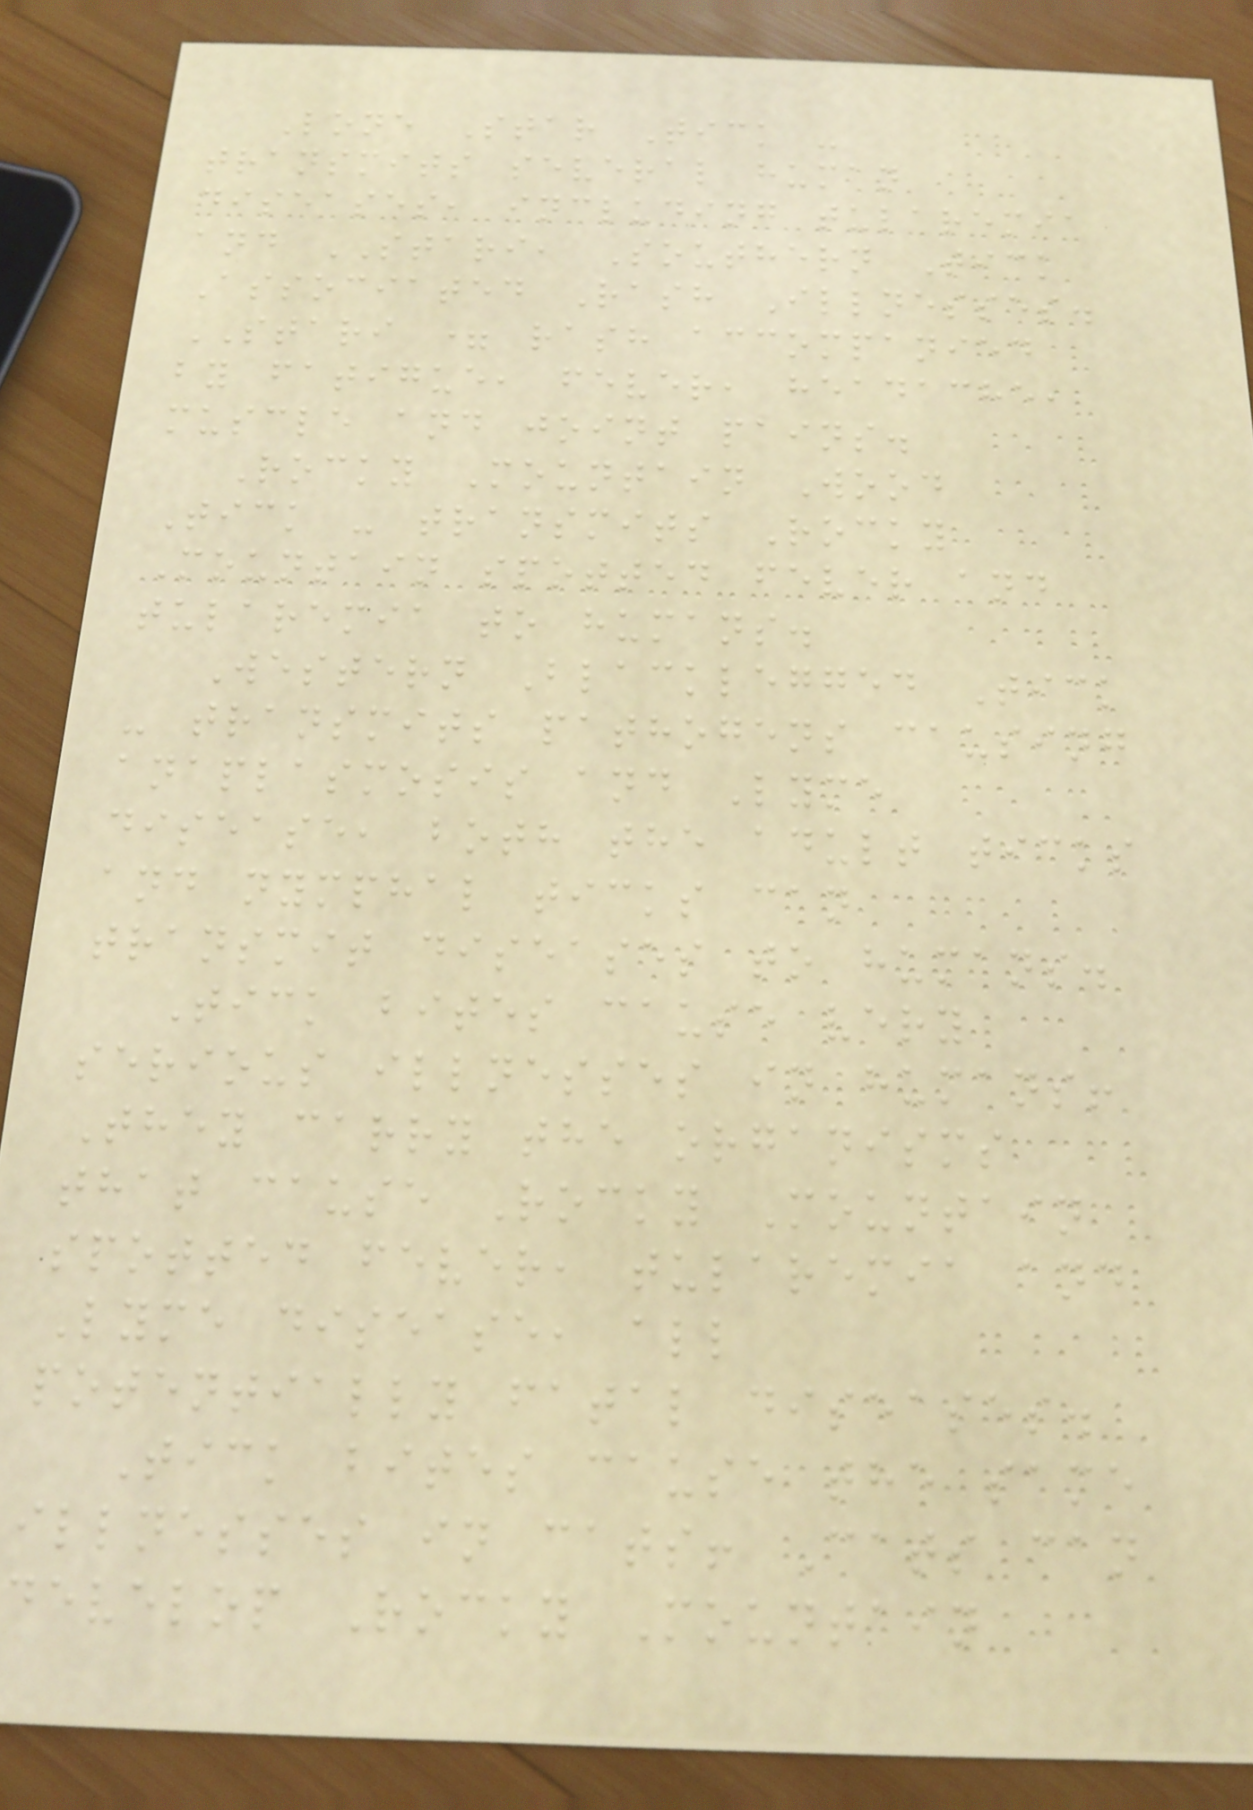Lone Star Tick -
transmits several human
diseases, including tularemia
and STARI, Southern Tick
Associated Rash Illnesses.
STARI = rash accompanied
by fatigue, fever, headache,
muscle and joint pains.
Rocky Mountain Wood
Tick - transmits Rocky
Mountain spotted fever and
tularemia to humans.
Western Blacklegged Tick
- transmits pathogens causing
anaplasmosis and Lyme
disease, both the adult ticks
and nymphal ticks can
transmit diseases to humans.
Tick bites cause very
serious illnesses in humans!
They carry the organisms
that cause Rocky Mountain
spotted fever, tularemia and
Lyme disease, all
potentially fatal diseases.
Tick bites cause the same
illnesses in cats! Cats can
develop Rocky Mountain
